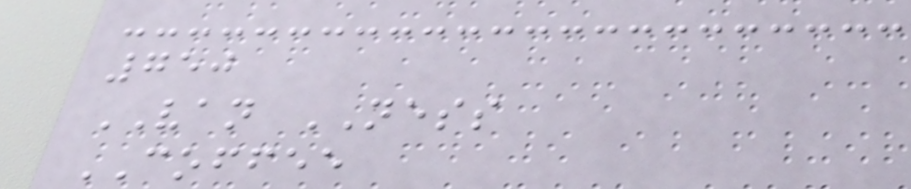750
VAN NESS
COFFEE
